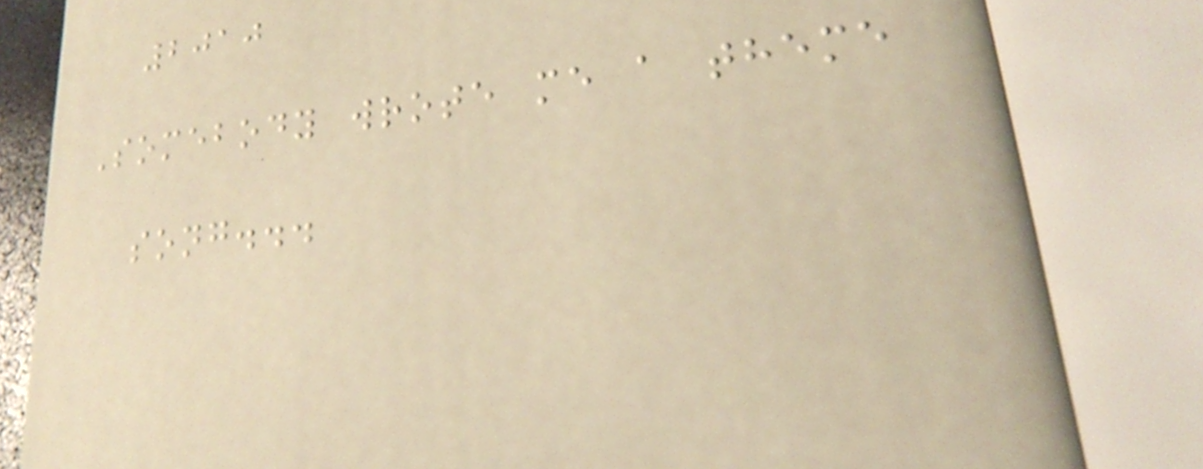2010
Somebody wrote me a theme
song...
